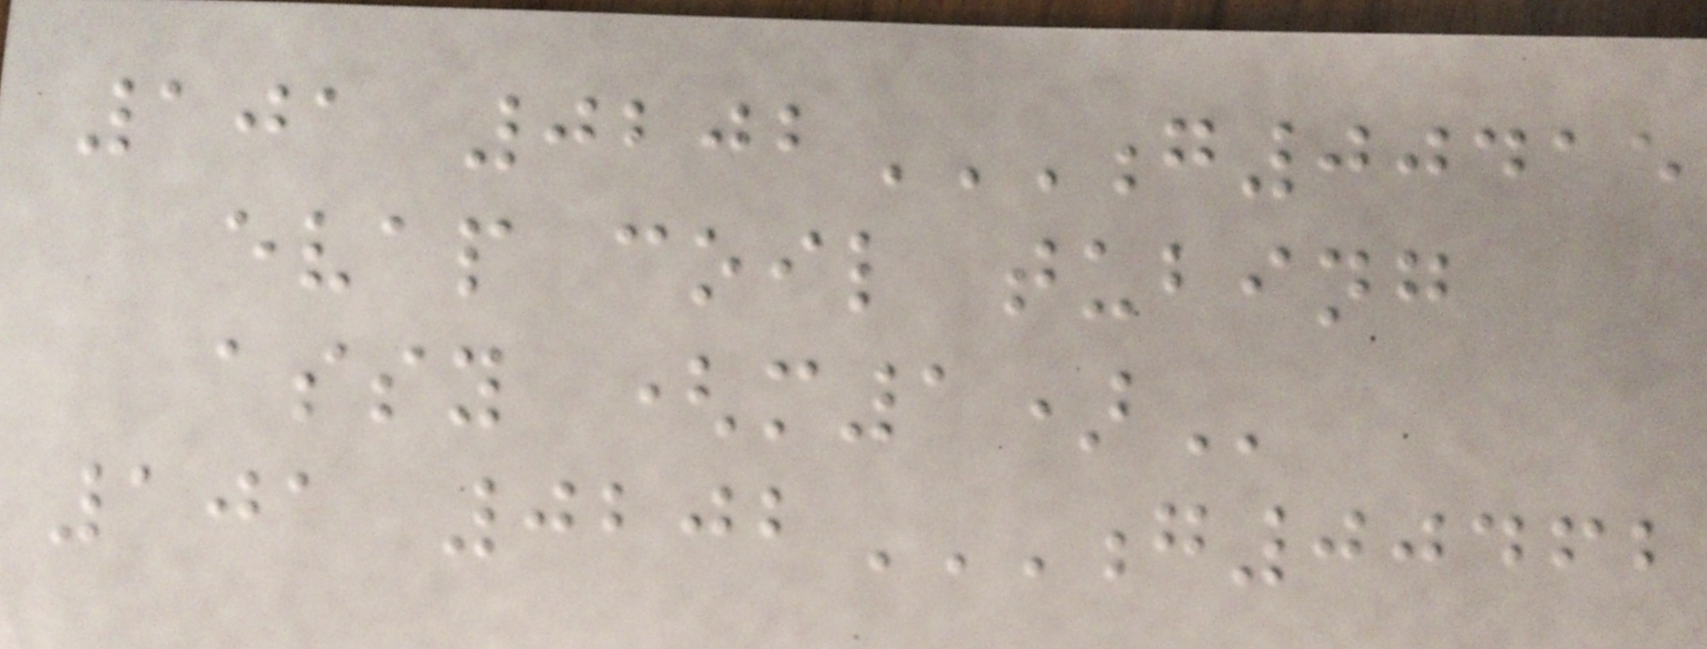101 0202G00415
EVAP COIL TUBING
ASSY (M1)
101 0202G00462
